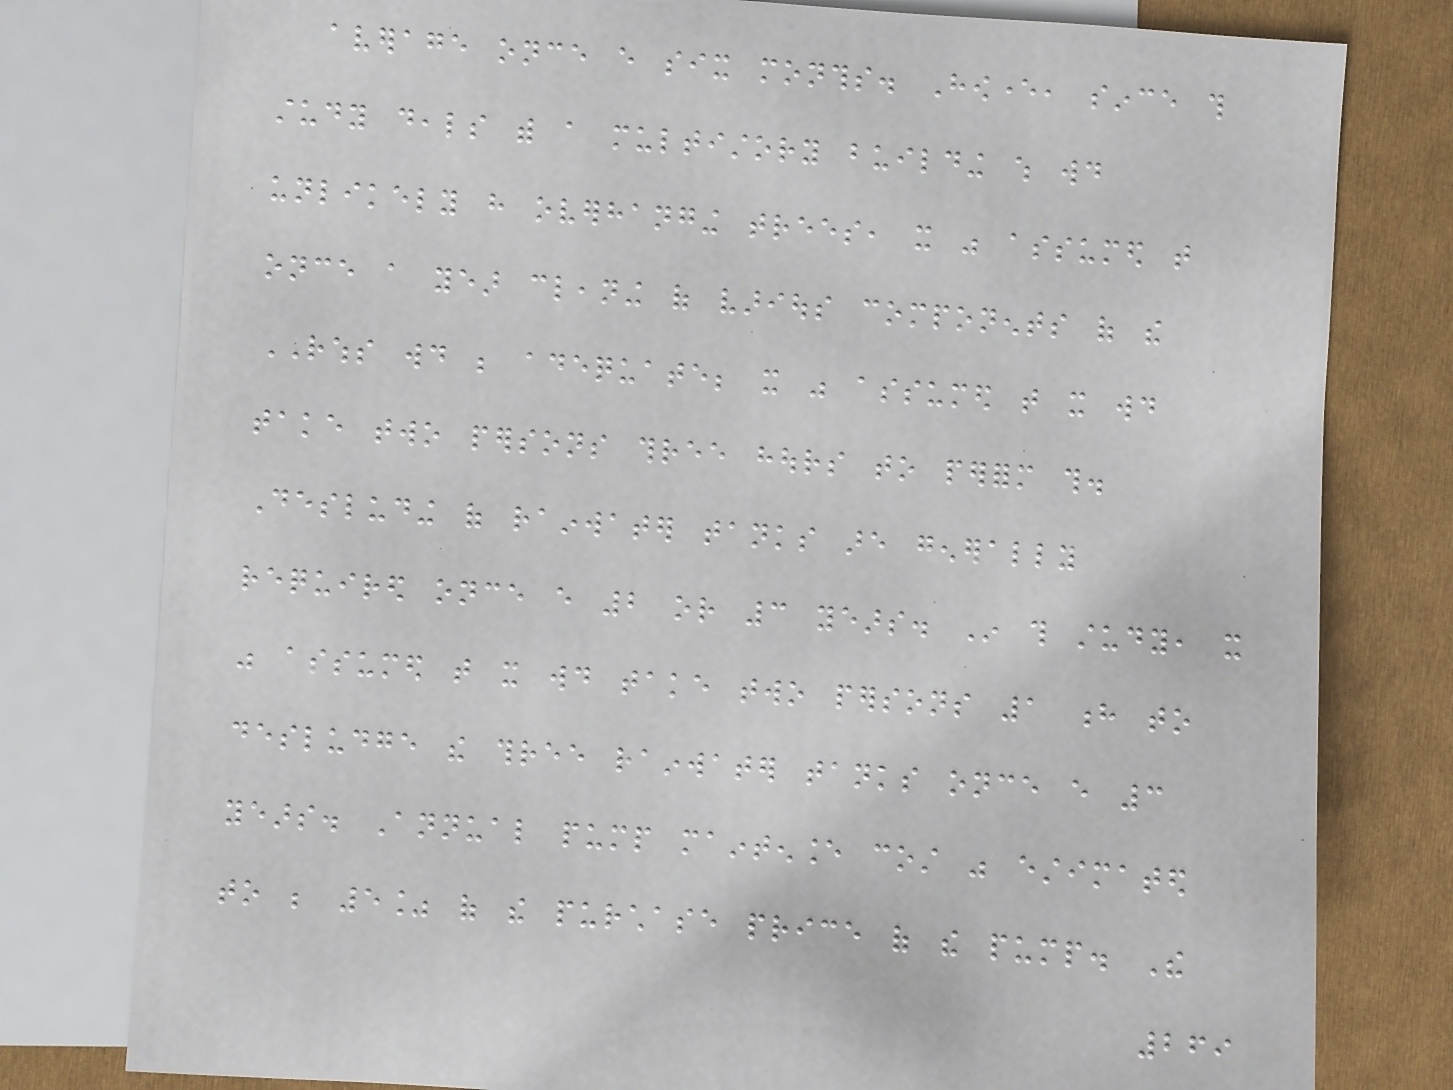average once every six months. However, since this
study deals with a multistory building which would
unlikely have overhanging trees, it was assumed that
once a year cleaning of various components of the
RWHS would be adequate; it was assumed that it would
take two persons three hours to perform this.
Desluding of rainwater tanks are generally
required once every 2 or 3 years. In this study, it
was assumed that it would take two persons 1 h to
desludge the three rainwater tanks once every 3
years. Annual pump maintenance cost was estimated
to be 5% of the purchase price of the pump. The
269
